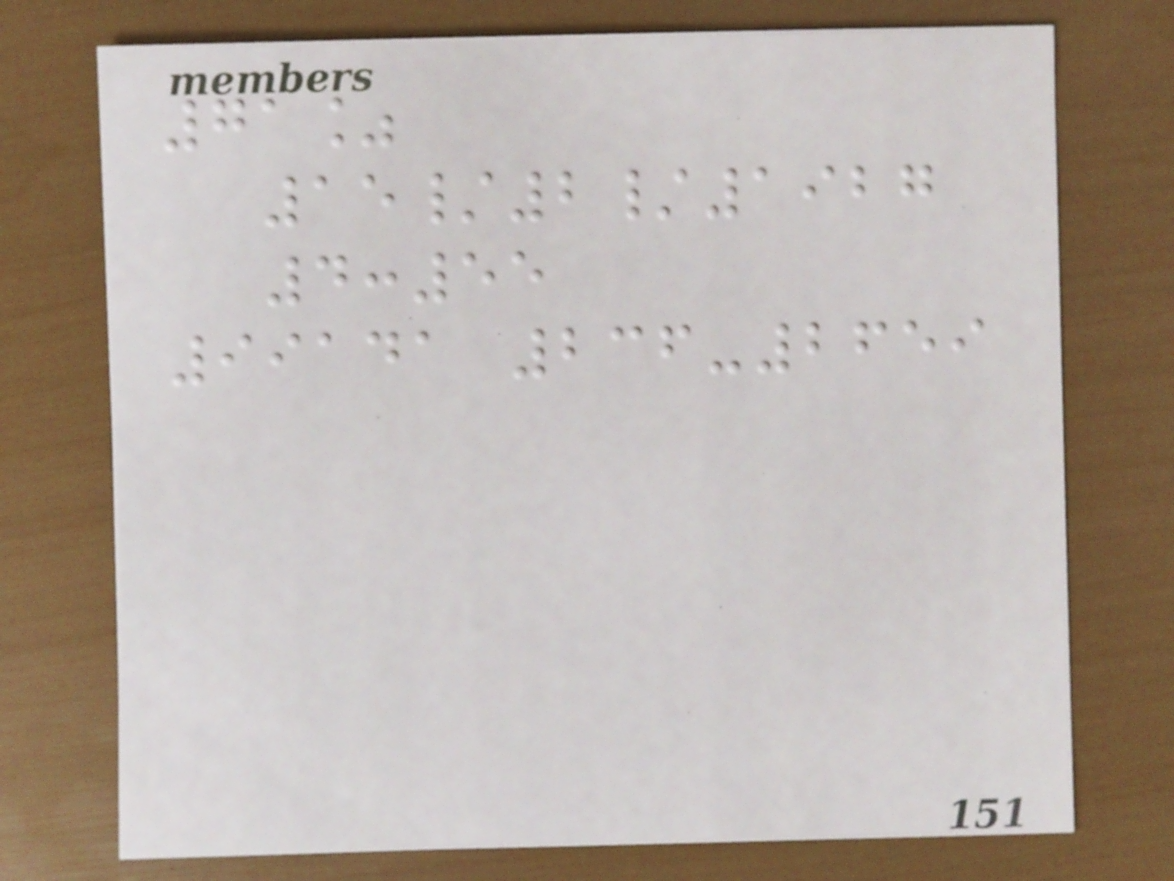71%
15/2/1927
4:55
99141 236-2659
